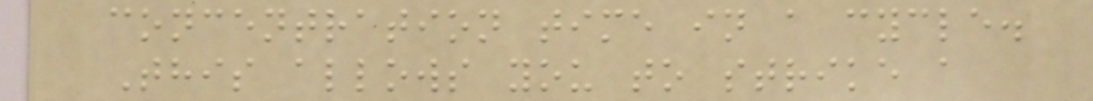concentration time in a cycle.
This allows you to strike a
